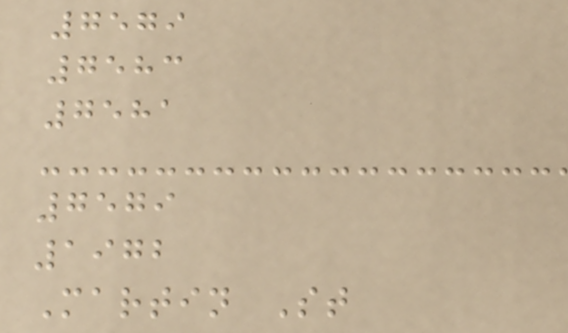7579
7583
7581
7579
1972
Martin St
